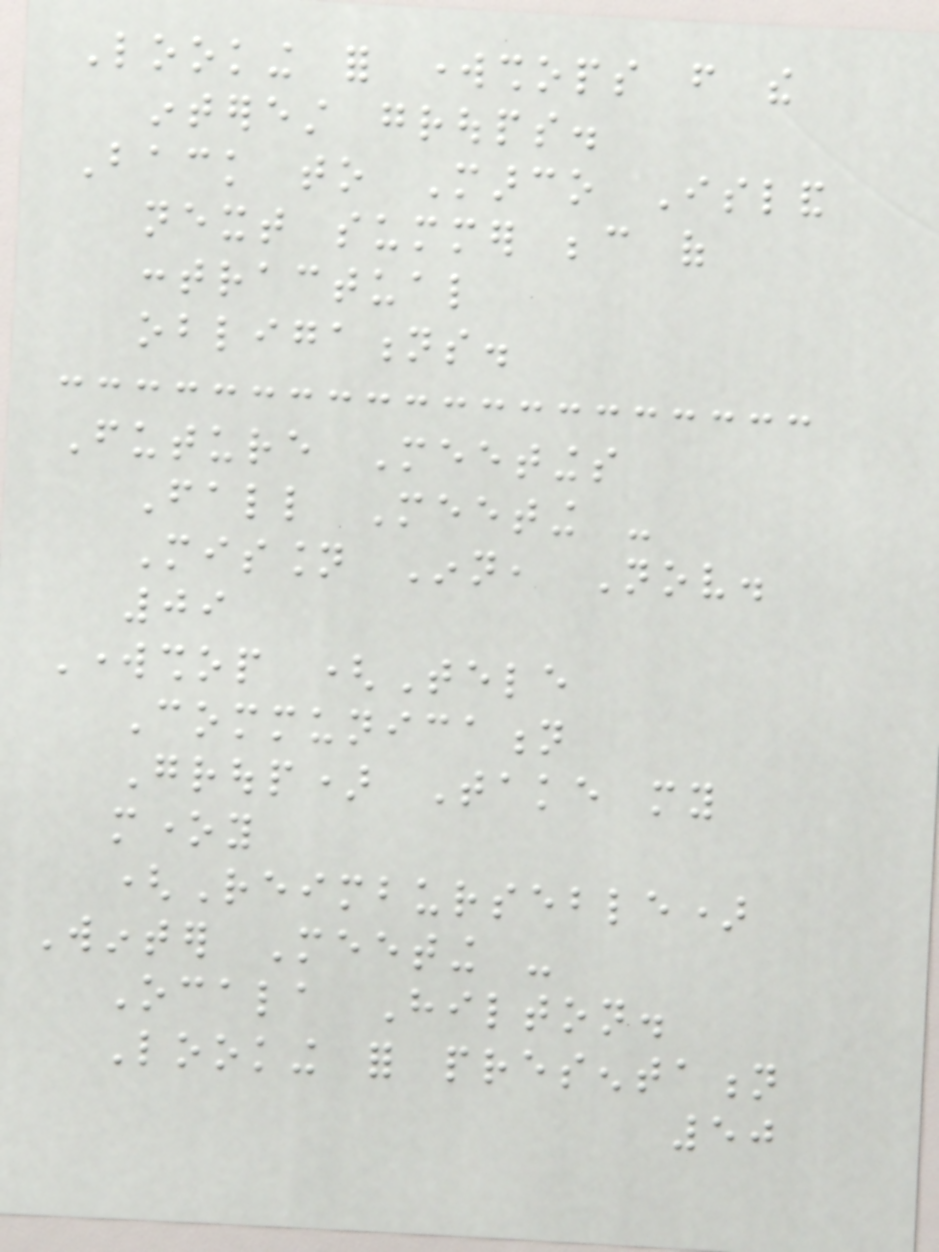Looking for workshops from the
interest groups.
Back to Marco Island
next summer because of
contractual
obligations.
Future Meetings
Fall Meeting -
Mission Inn, Nov.
09
Workshop (Tele
Communication
Group) Take my
money
(Reimburseble)
Winter Meeting -
Ocala Hilton.
Looking for presentation
50
